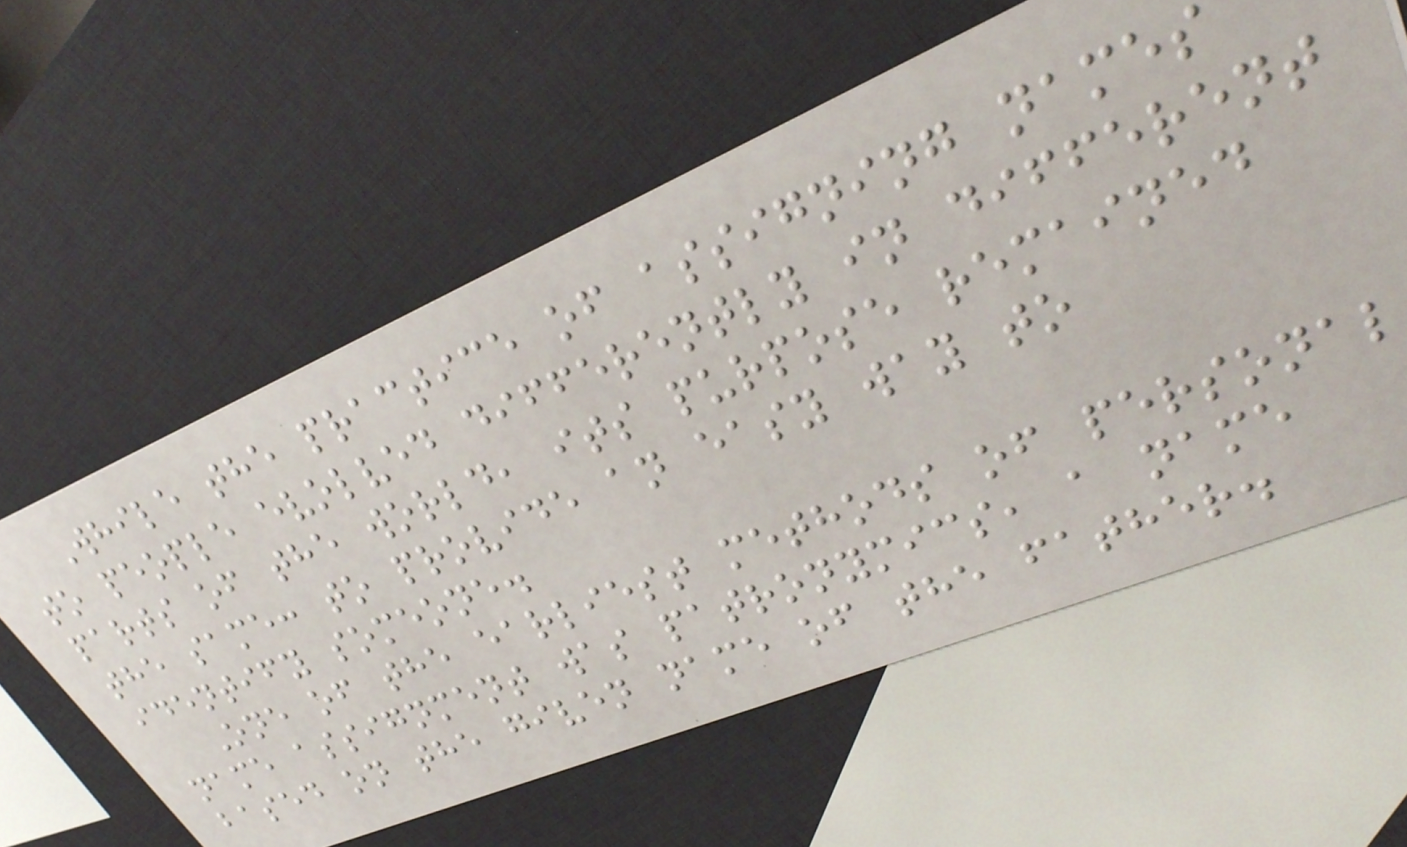While the practice of assigning names
to people evolved differently in different
parts of the world, its purpose remained
the same: to provide an easy way to
identify someone.
One of the earliest methods of personal
name assignment was patronymics, a name
based on the given name of the father.
